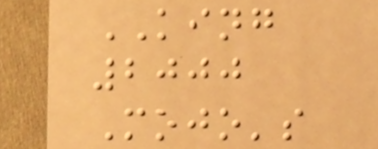KING
2000
Mojo's
